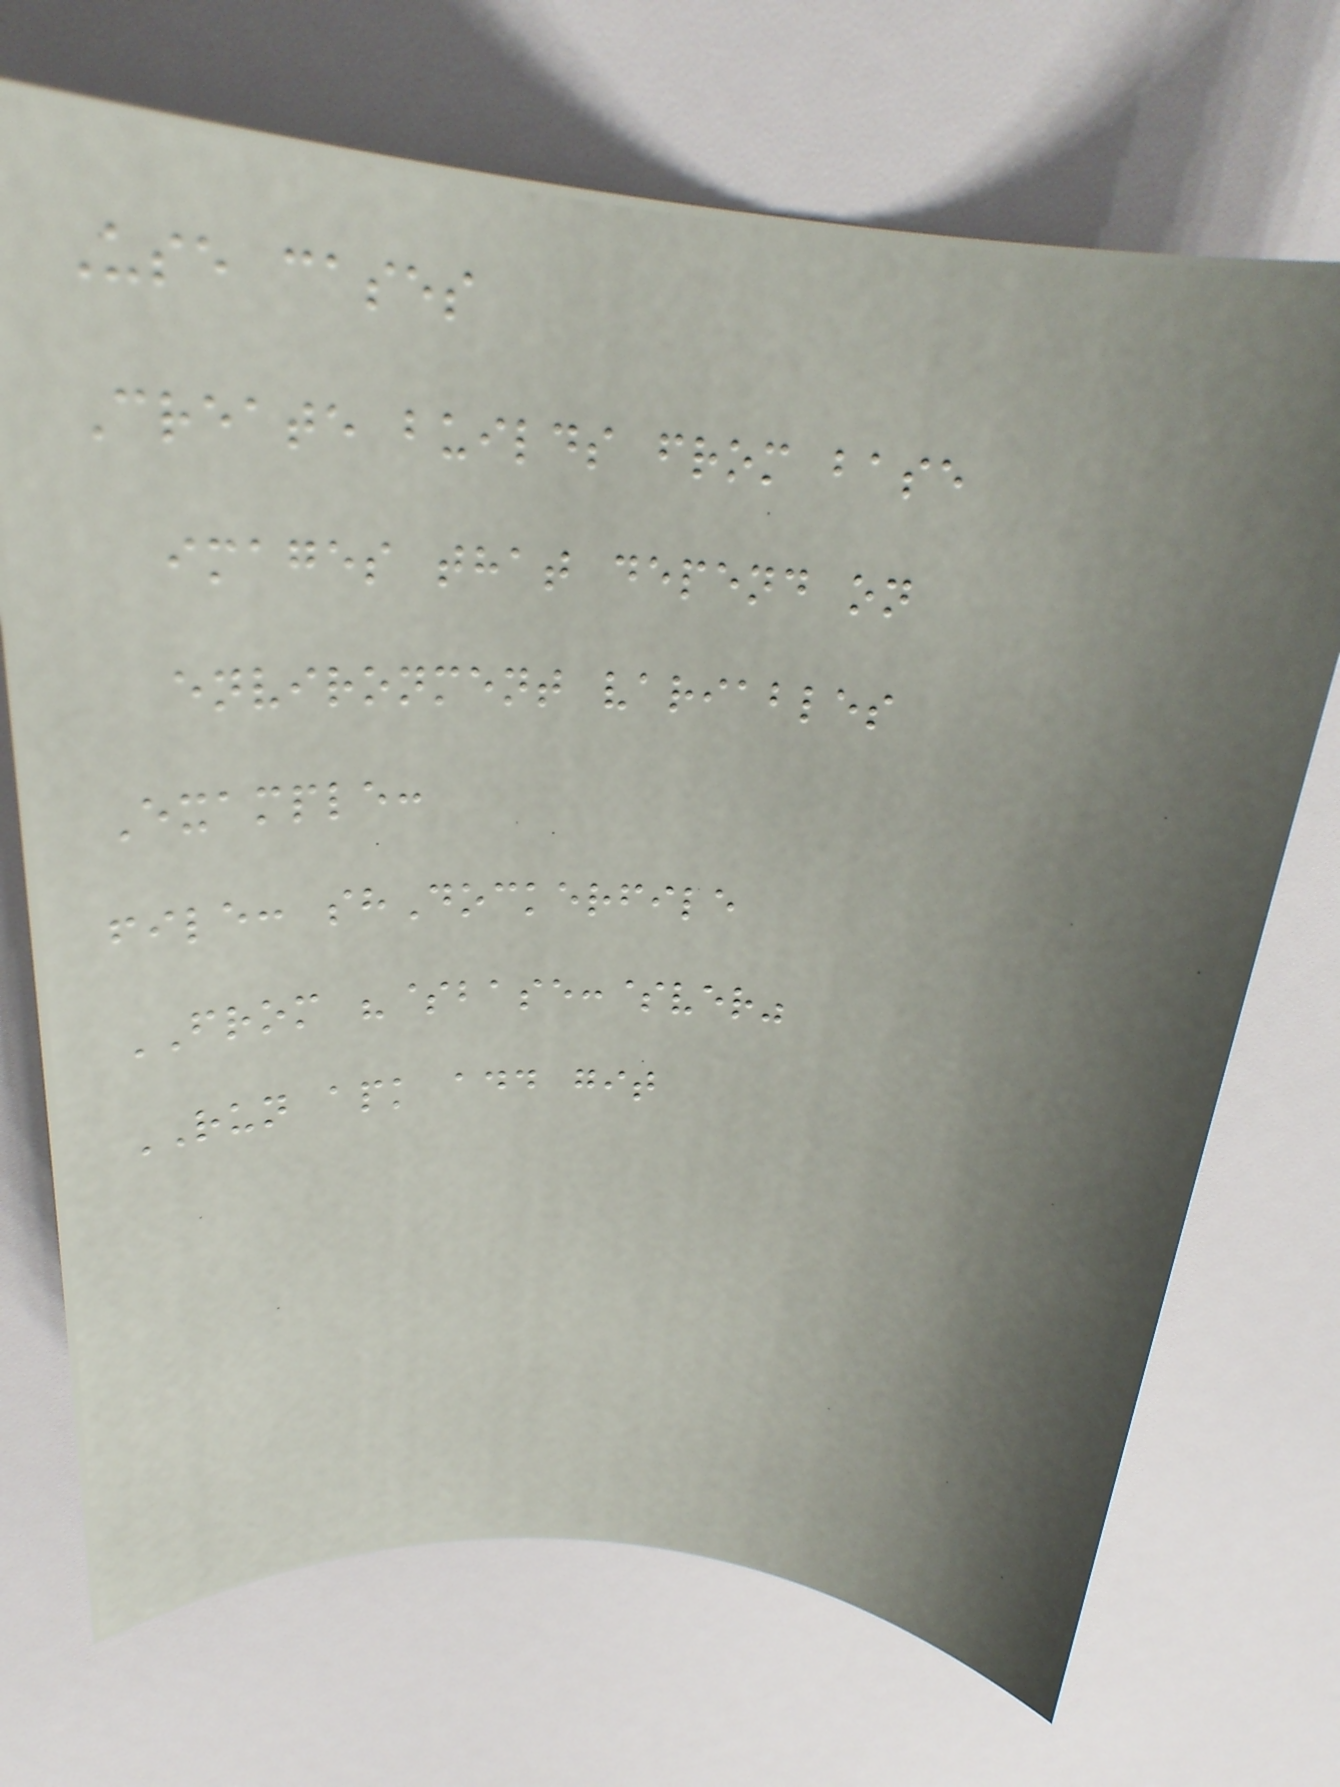Use cases
Create builds from base
images that depend on
environment variables
Example:
file: shDockerfile
FROM "$base:$ver"
RUN apk add git
